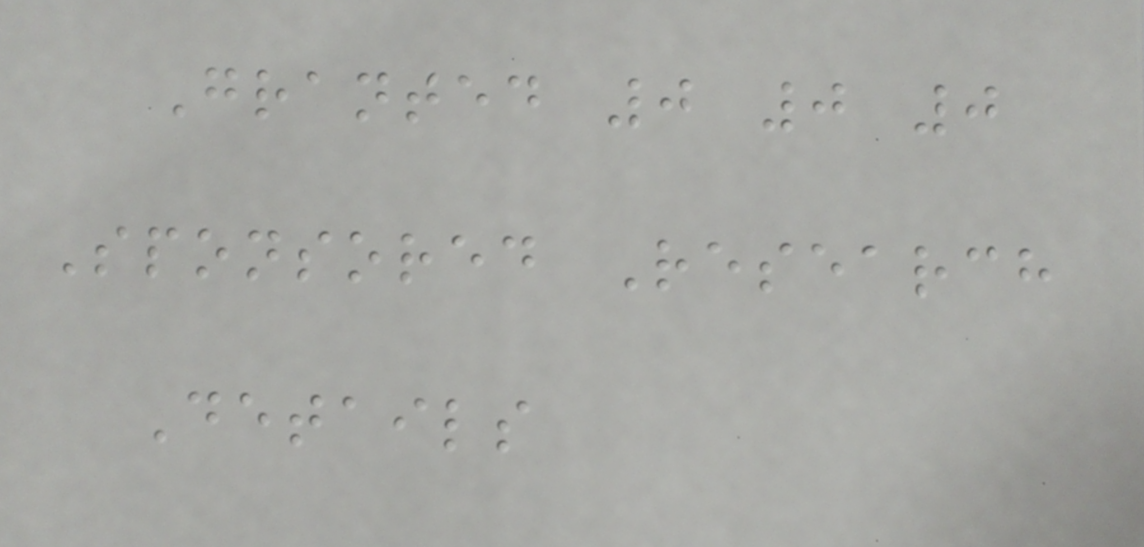Granted 0 0 0
Sponsored Research
Details
